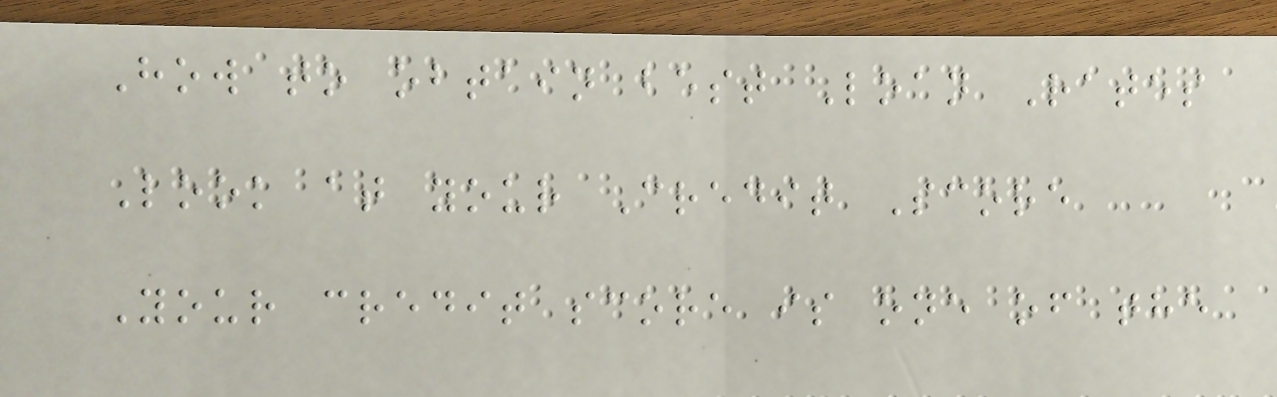How to obtain best Loan Rates
Look at your Credit Score
Your credit score is one of the
